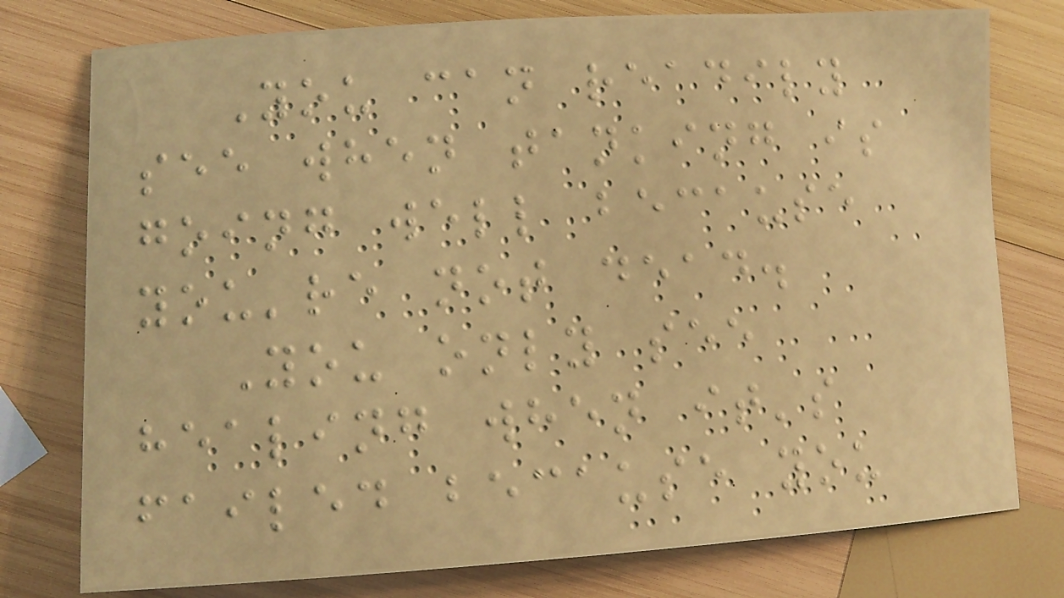You can readily
see when tanking is
going well because
you're not dead.
You only see
healing when it's
failed because you
